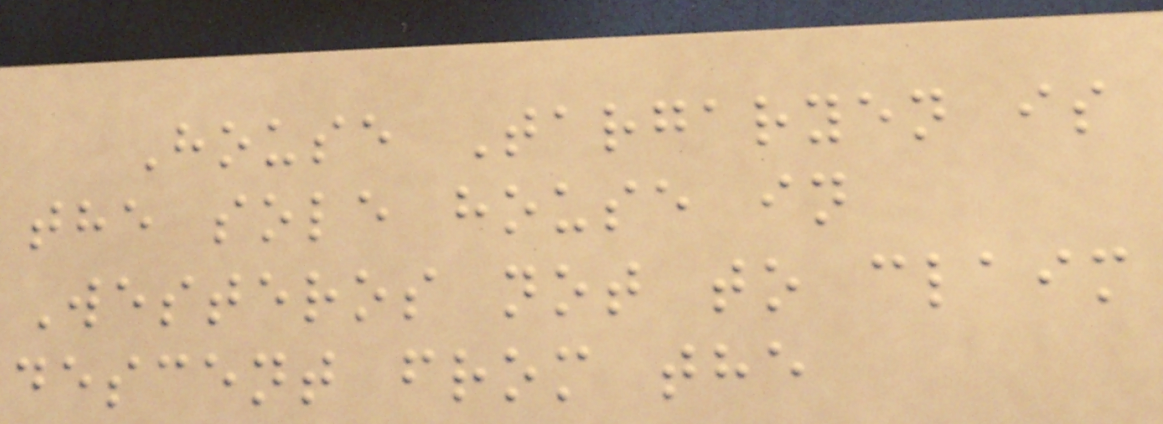House Targaryen is
the sole house in
Westeros not to claim
descent from the
